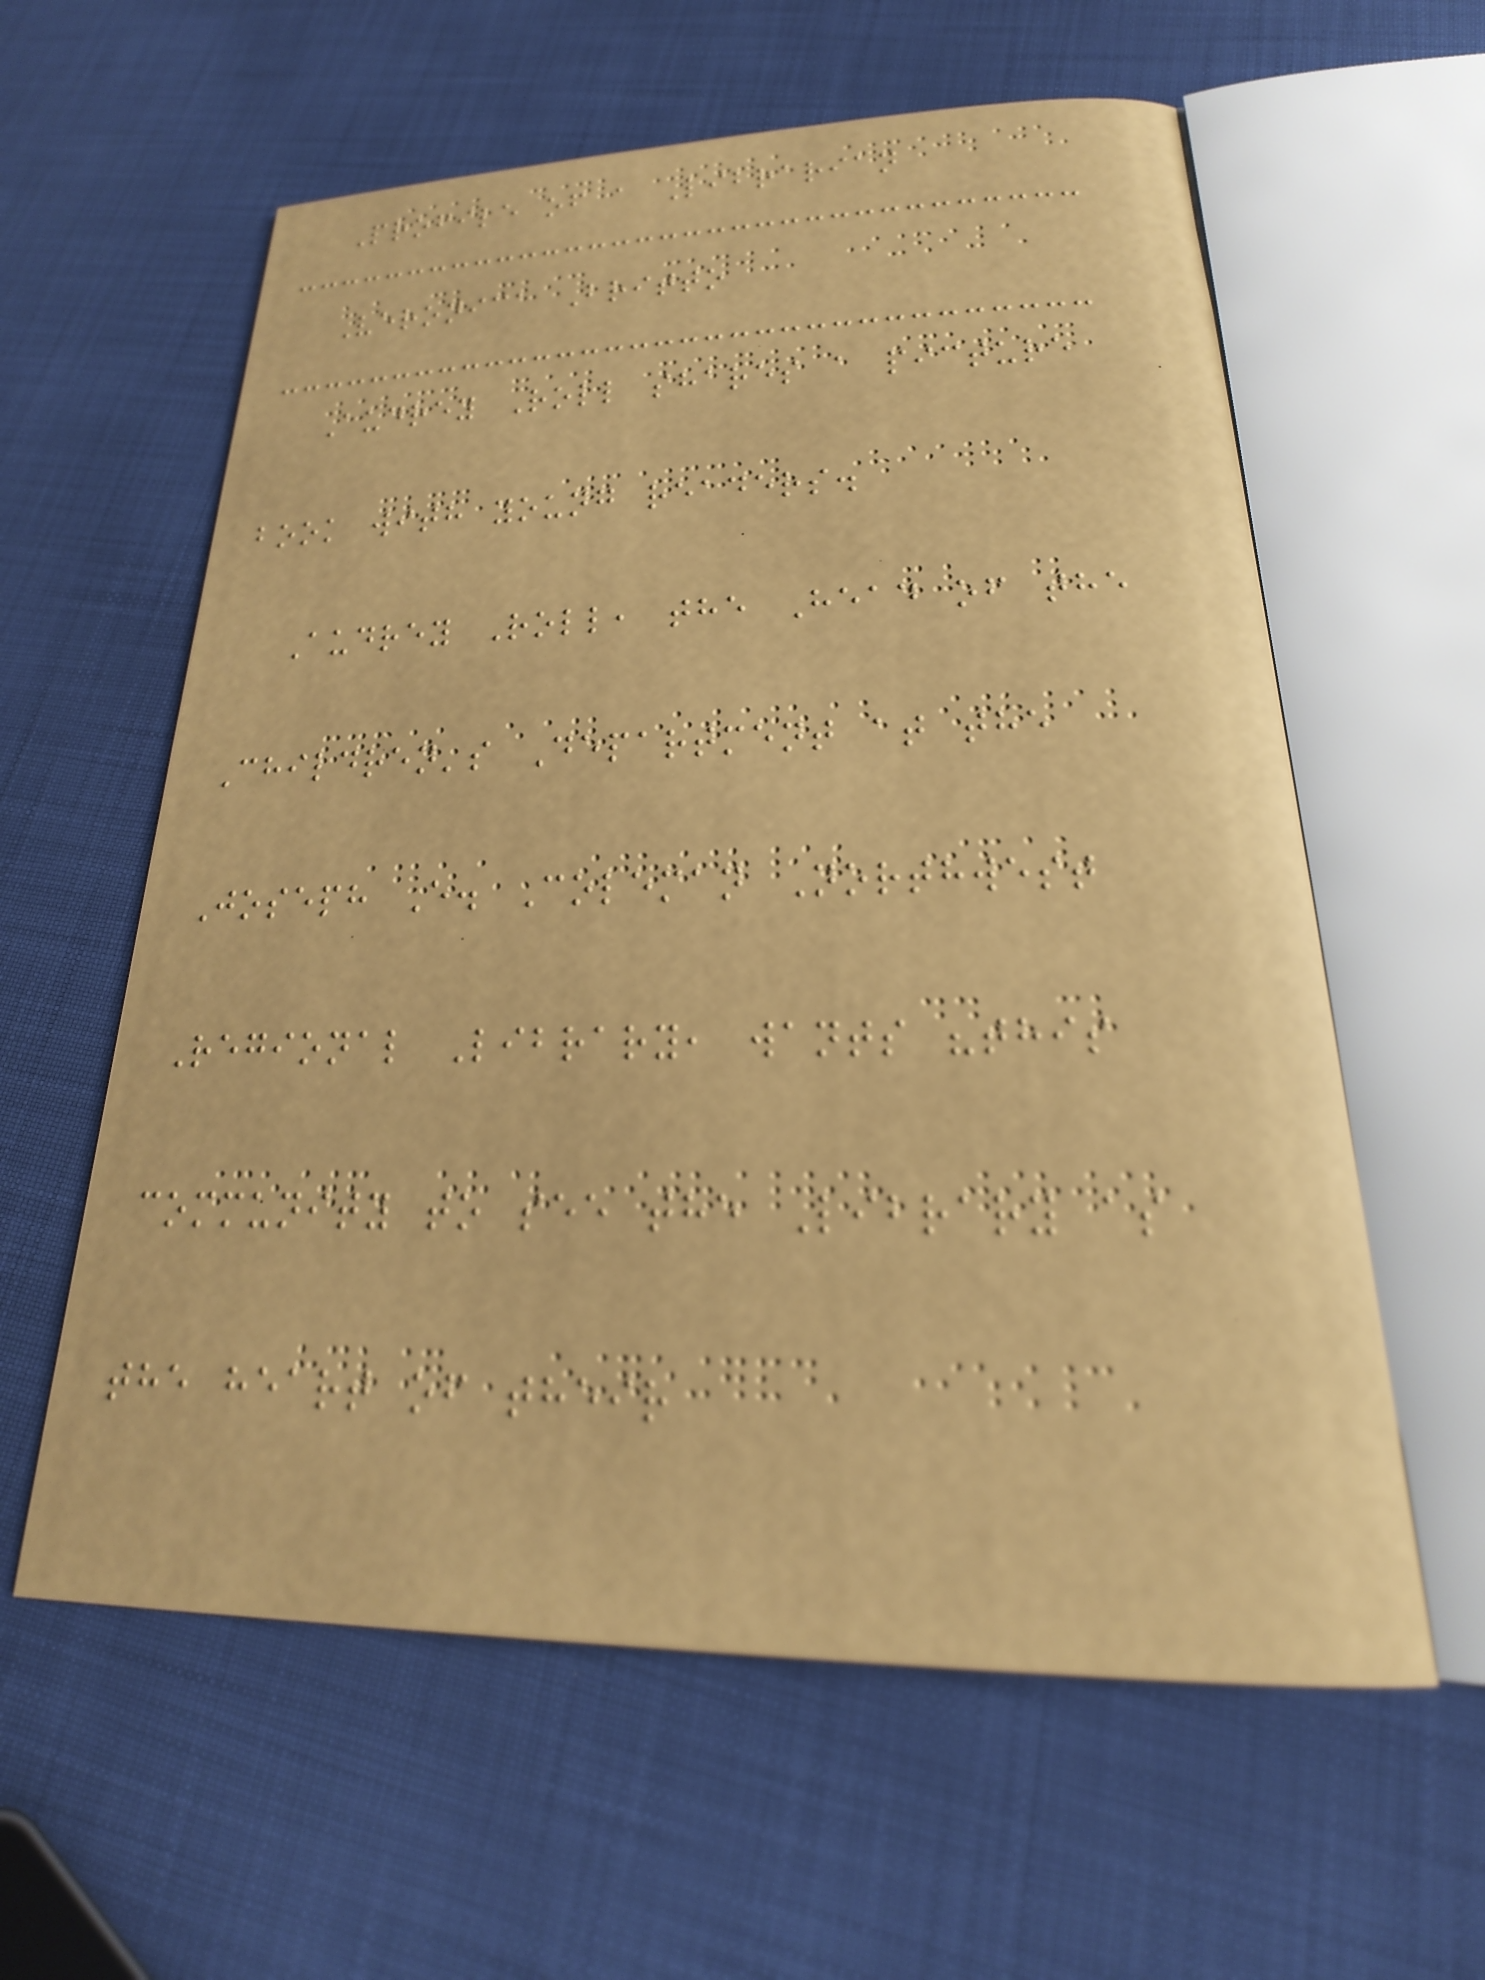Profile of a Librarian
Veronica Britto
Audrey Roll shares a picture
book with young readers.
Audrey Roll, the Head of the
Children's Department at the
Joseph E. Coleman Northwest
Regional Library, wants "this
community to see the Library as
the heart of their
